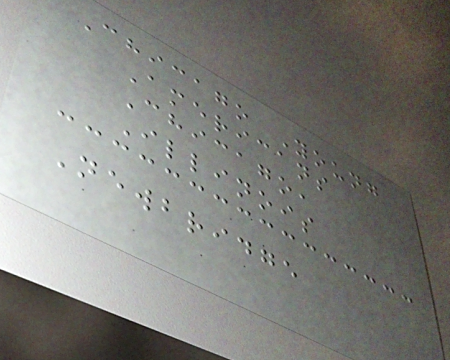Chicago Young
Americans
Chicago,
Illinois
Newbridge
